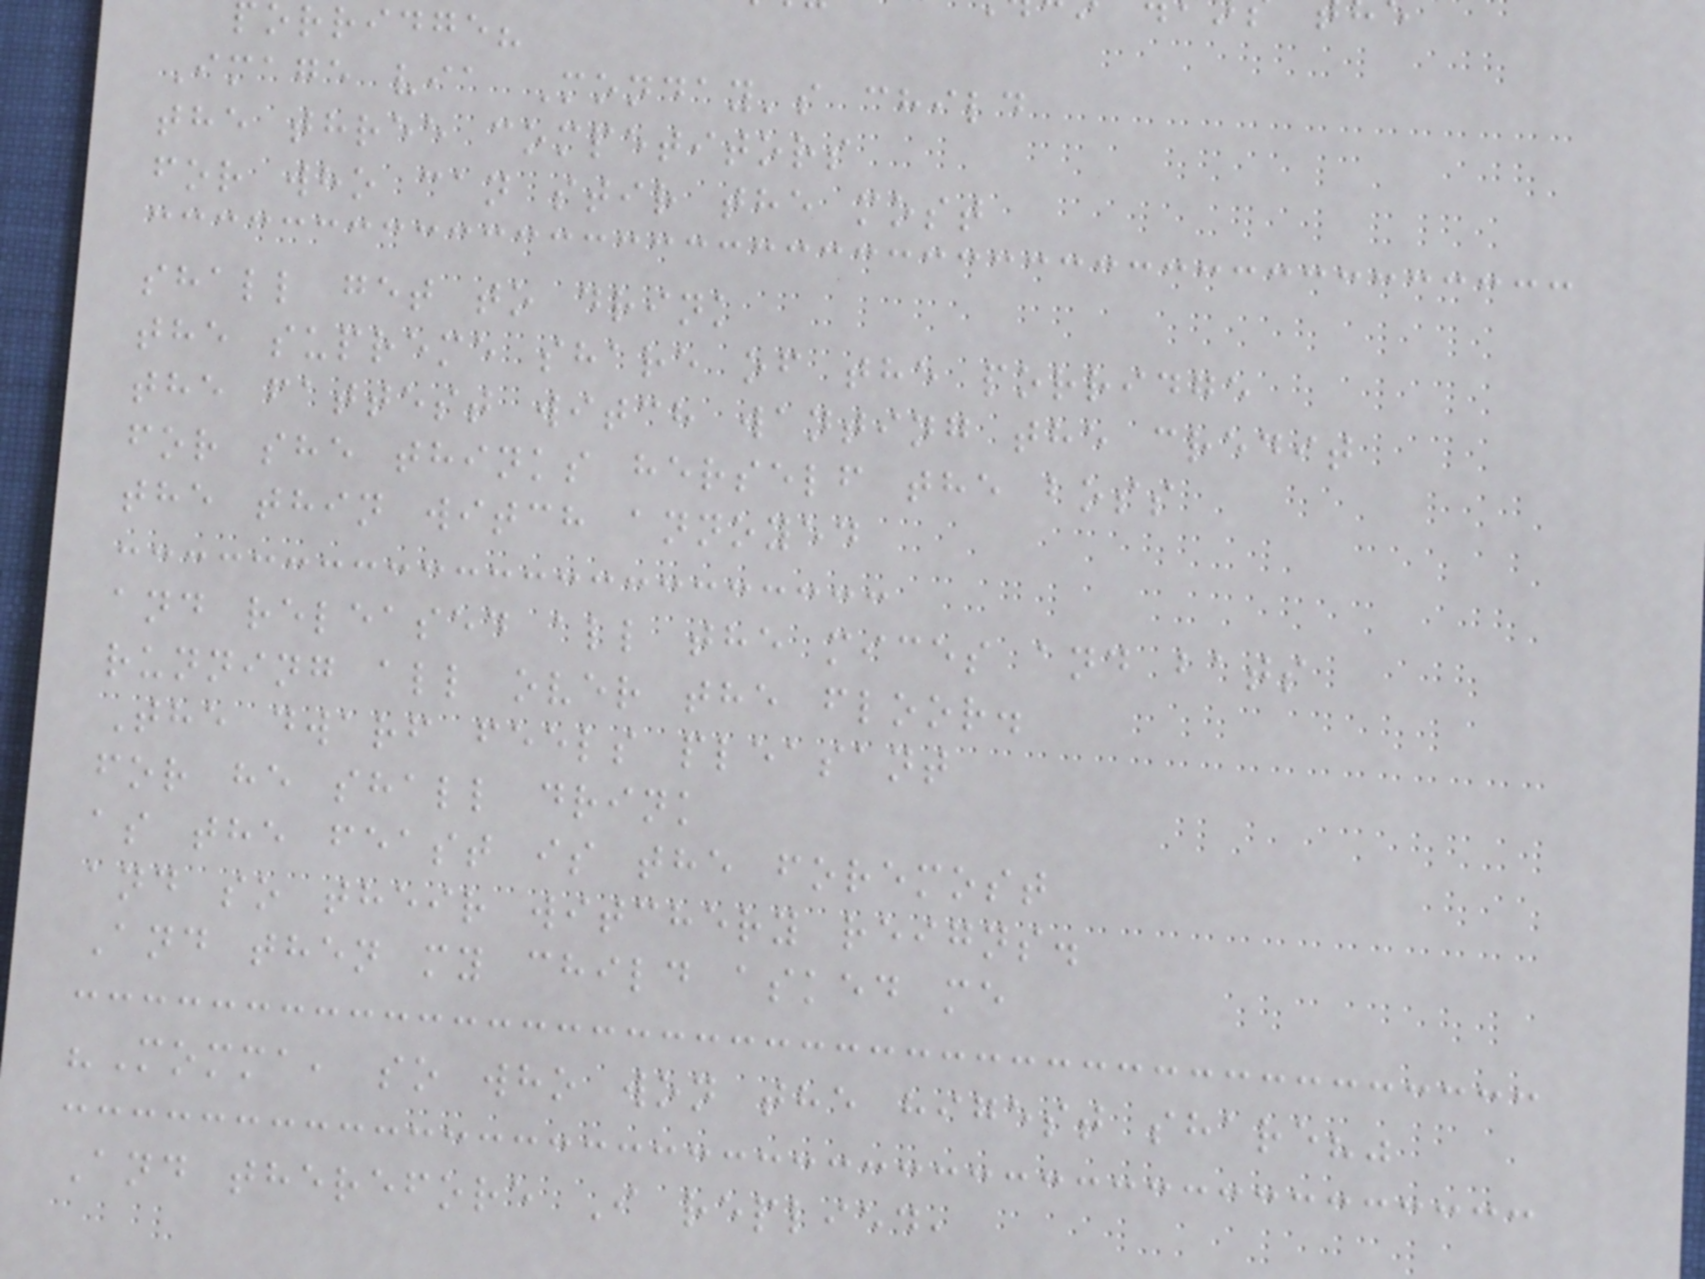orridge?
Image via Monday's child
the three competitors
for who can stir the most
shall get to drink
the supreme share of the porridge
the fattest witch wanting the credit
for she thinks herself the boss
the thin witch annoyed
and released all the mices and bats
running all over the floor.
The dwarf feels pleasant
for he shall drink
as the feast is the foremost
and so their witchery reigns.
And then my child asked me
"Momma, so who won the higest share?"
And therefore I replied,
